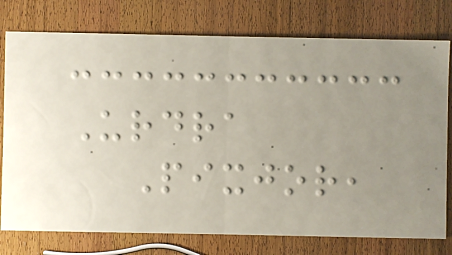Urdra
Pixjor,
